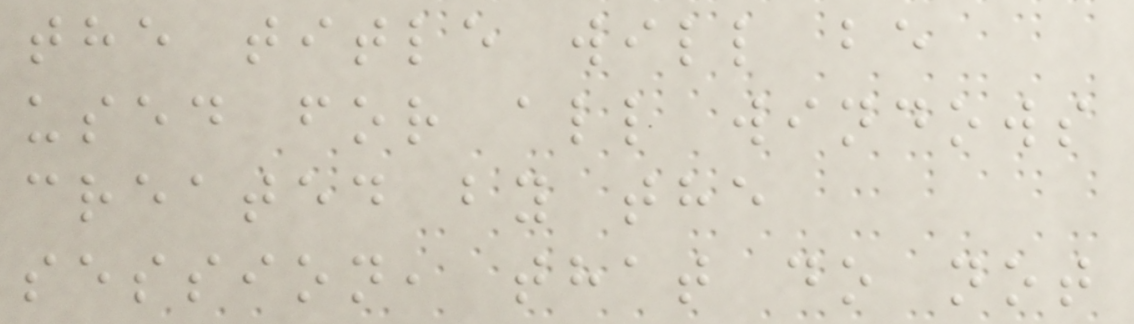the title will be
used for all windows
created by the
session, that do not
